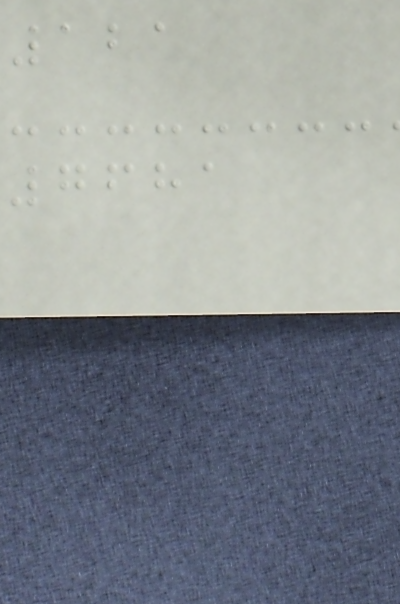121
7681
